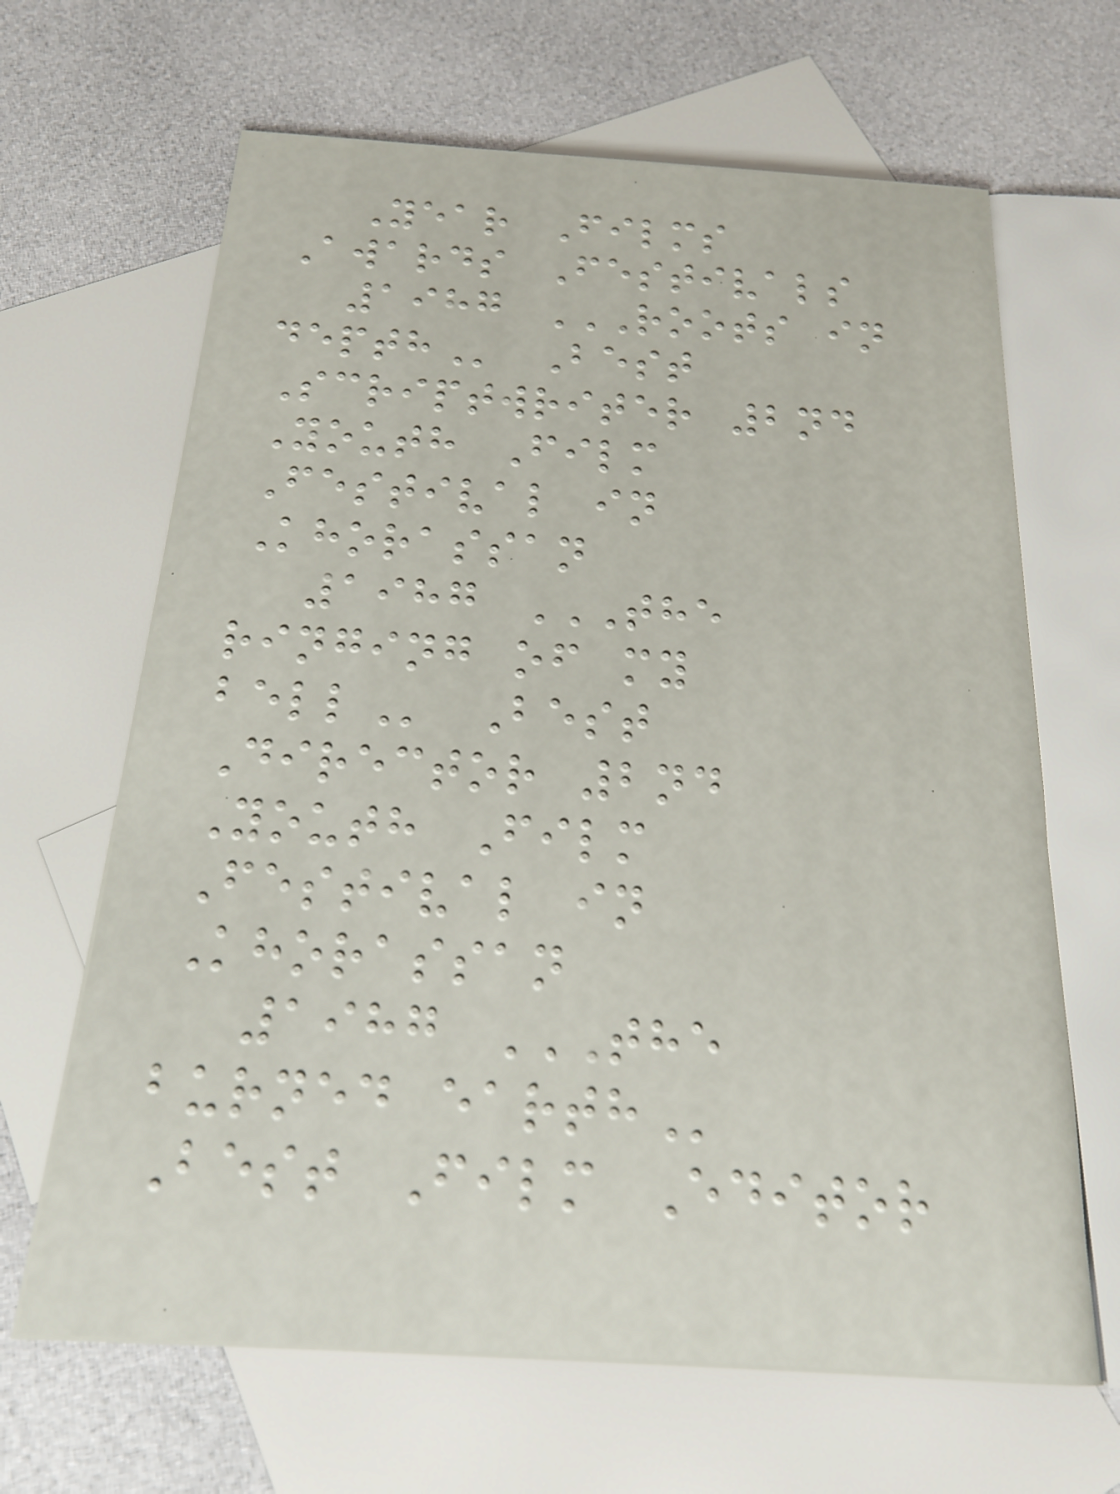Year Films
Awards Festivals
1987 ROOTS IN
DEPTH Best
Scriptwriter 2nd
Youth Film
Festival in
Khorassan
1987 THE
RINGING OF MY
BELL Best
Director 2nd
Youth Film
Festival in
Khorassan
1987 THE
BURNED EARTH
Best Film Editor
